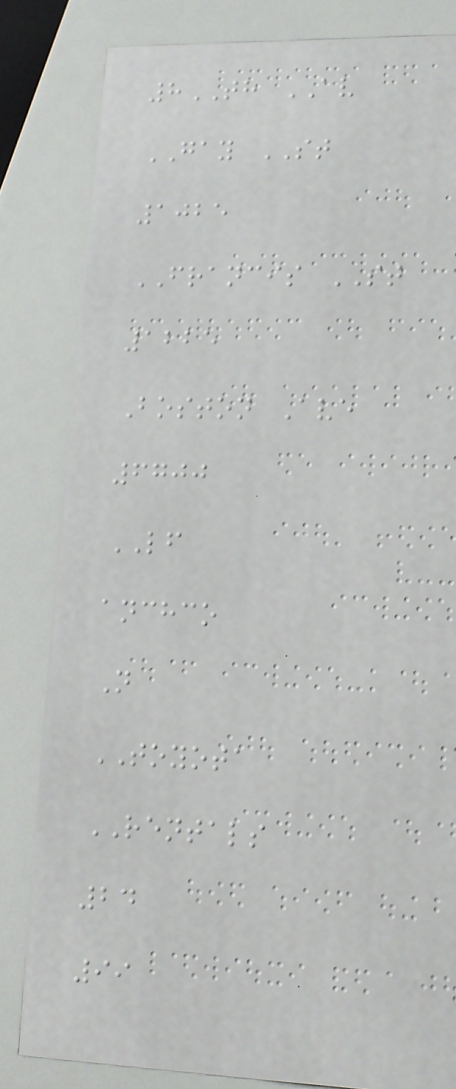8TH AV
GAY ST
1025
FRANCIS ST
1225
Boston Ave
6700
LF
anchco
N
TOYOTA
RENTALS
24
99
